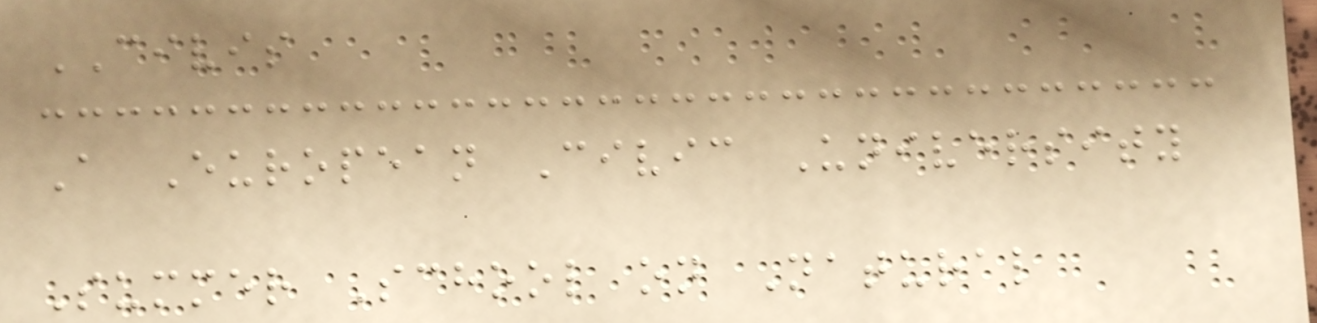CIVIS
A European Civic University
Summer School on Natural
